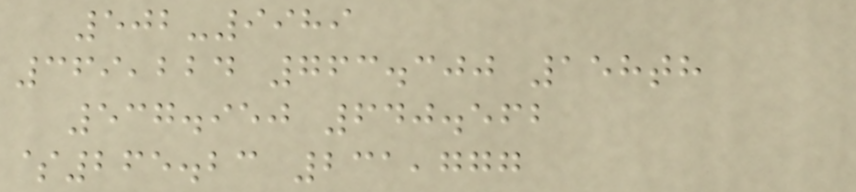502-9989
369,224 763.300 158th
537.950 640.562
$265.23 231,777
